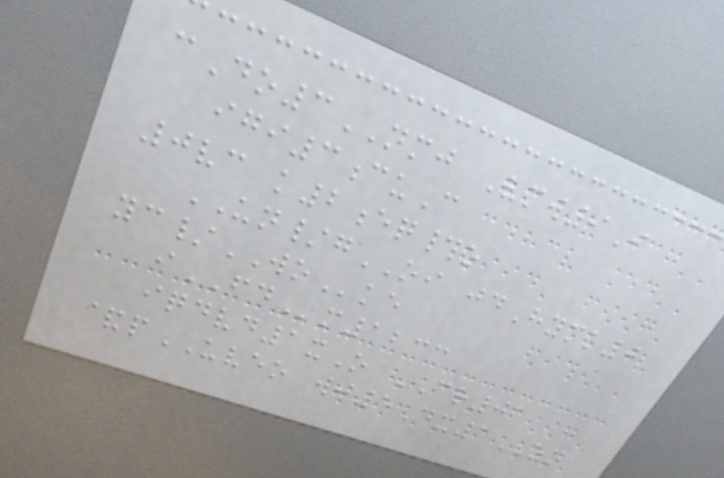cDo3NMJ Vmw9I
igi3cuC
0vc k2eq#o
UN/gOI jdHymk0
yc/WOke
iFDm1233
iqdvd1xO CR01
&pUVEO wj5Dx1ZN
